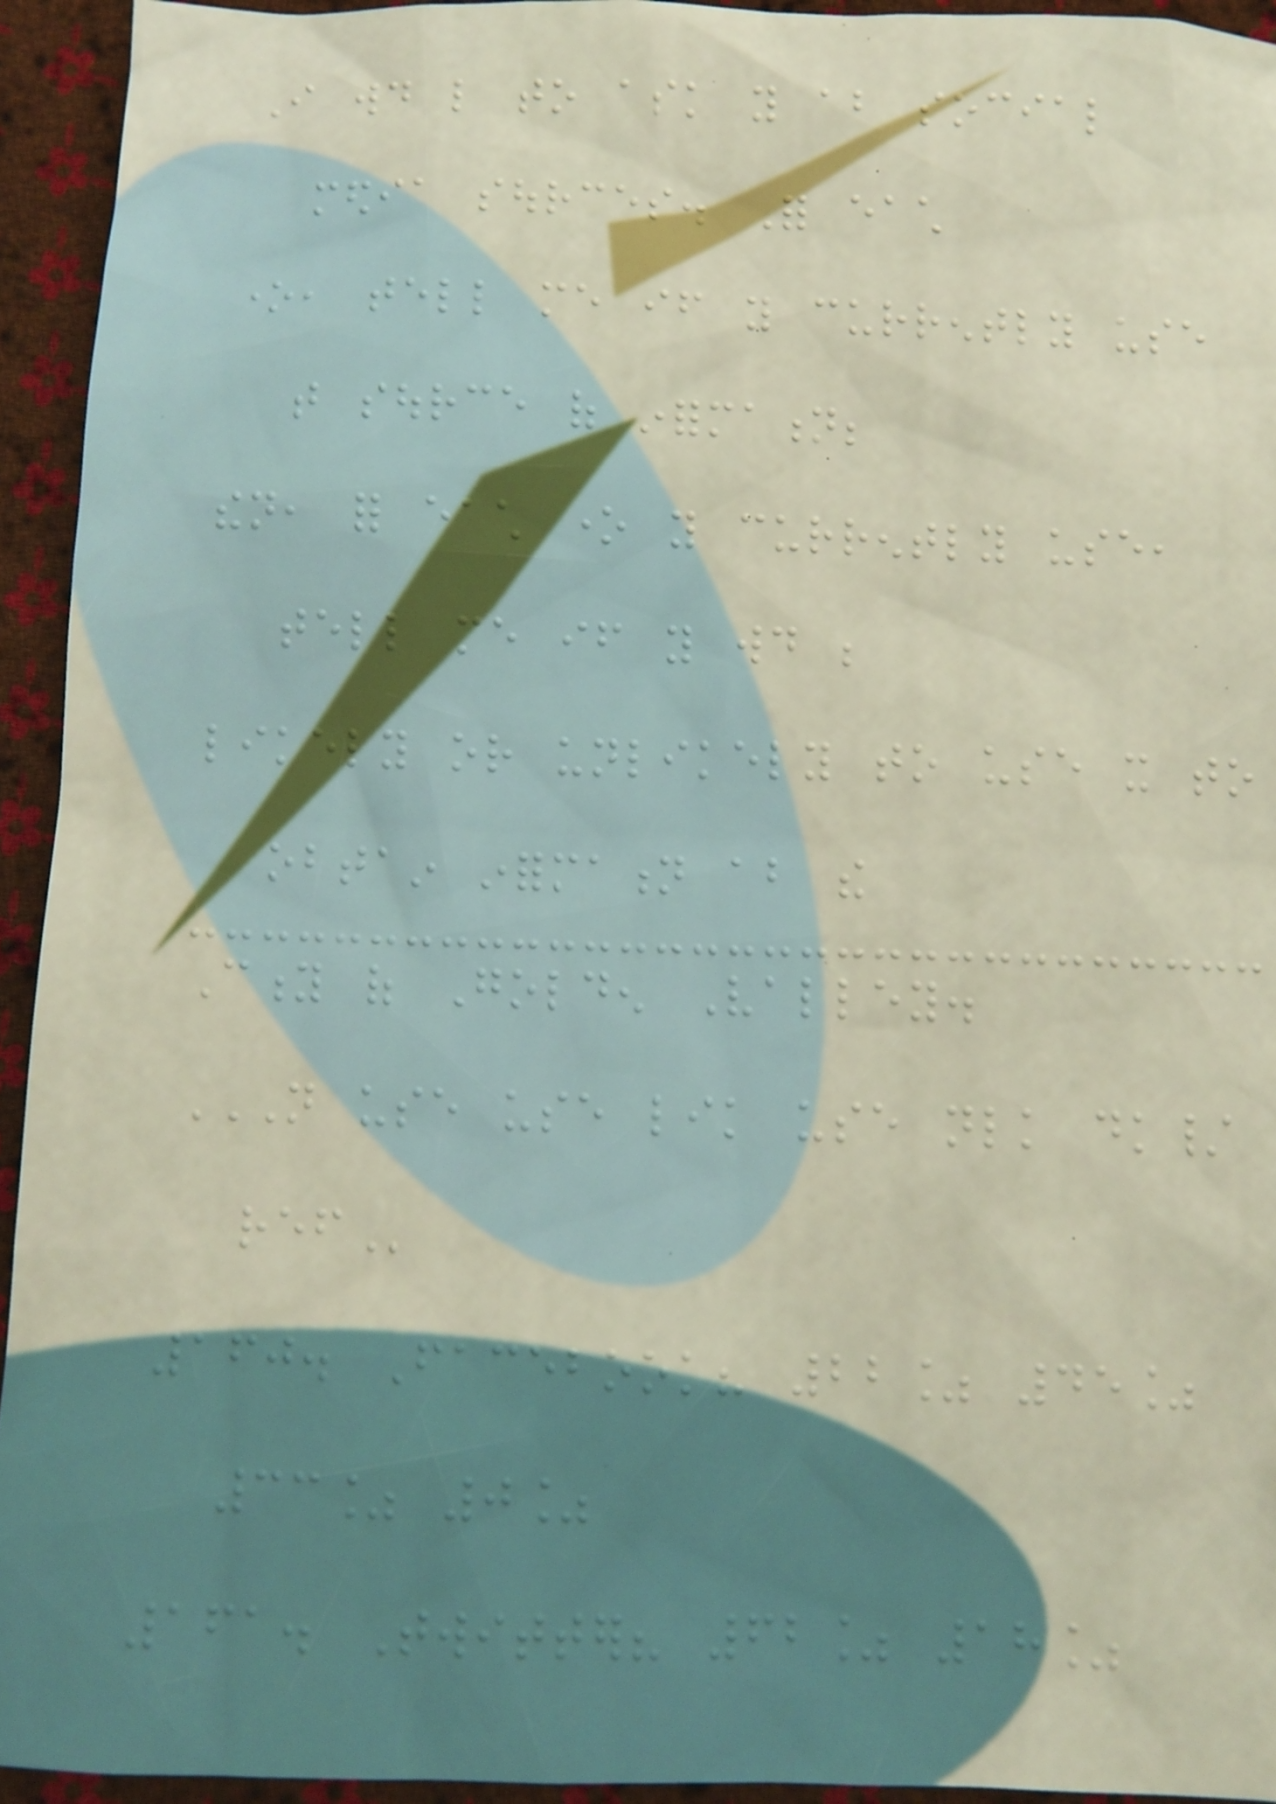I would like to ask you about social
media sources. For each
one, tell me if you currently use
that source of information;
then, for each one you currently use,
tell me if you would be
likely or unlikely to use it to
obtain information about the
City of Golden Valley.
NOT USE USE LIK USE NLK DK/
REF
160. Facebook? 22% 45%
33% 0%
161. Twitter? 62% 18%
